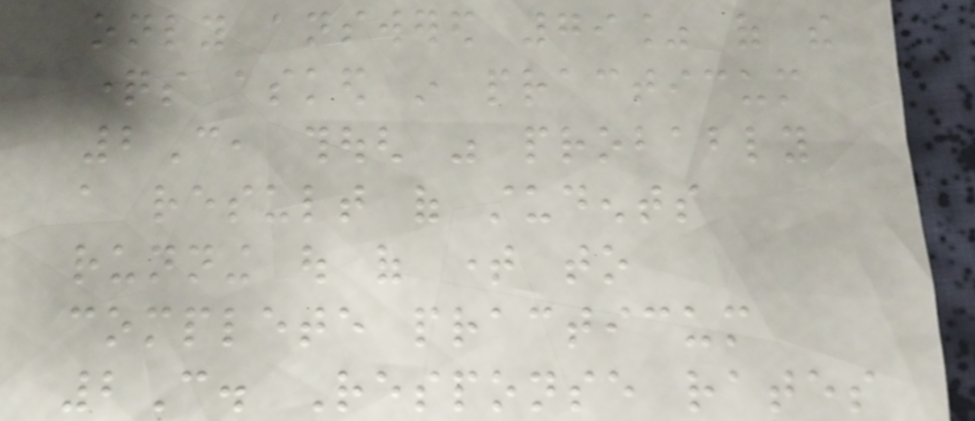only answered 79% of the
questions asked in practicum
2C, though was probably
a result of students
running out of time to
complete practicum
2C. Response rates
